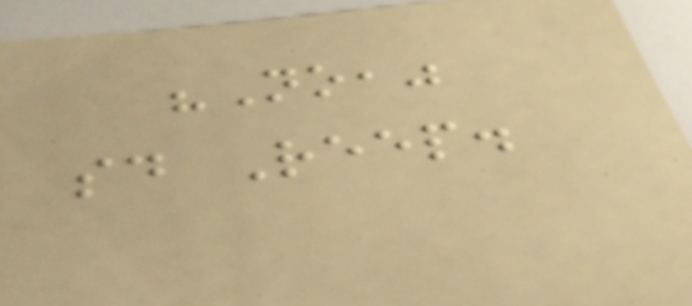"No,"
said Reep.
